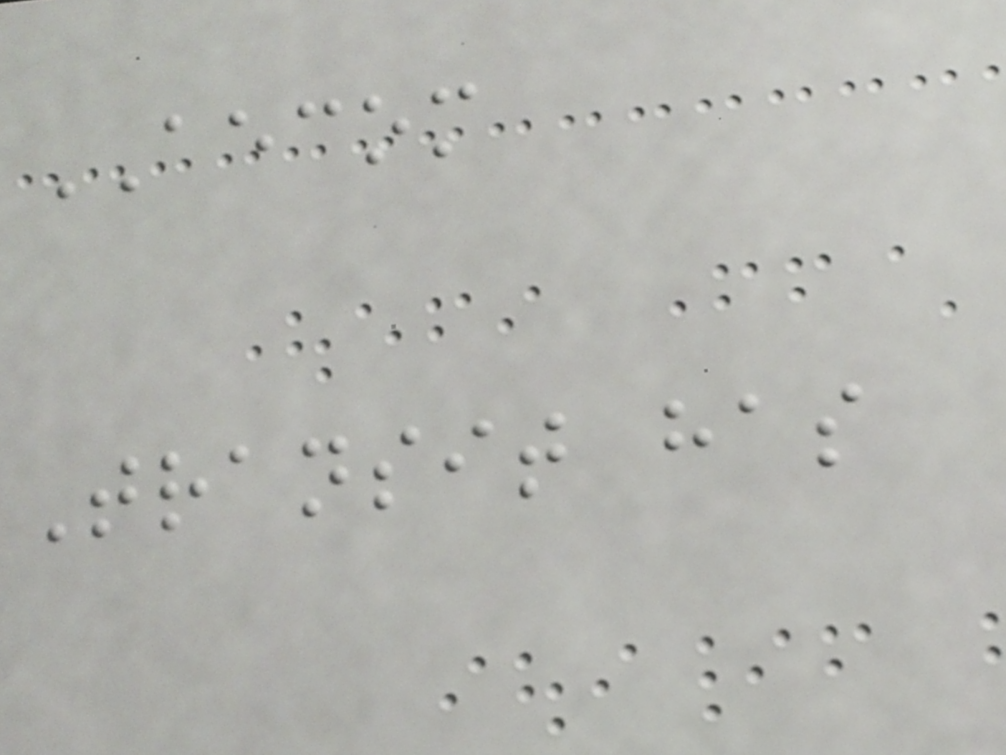AECOM
Transit has
